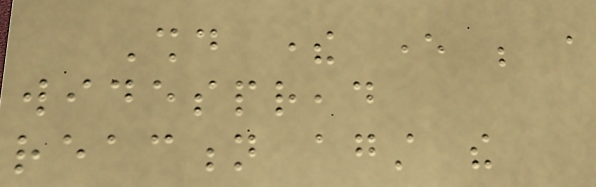Should there ever be a
widespread
reaction against the
